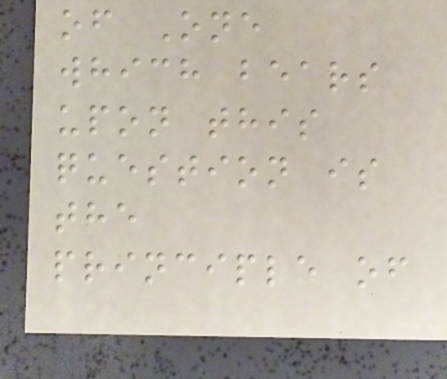of One
which bears
upon this
question is
the
principle of
